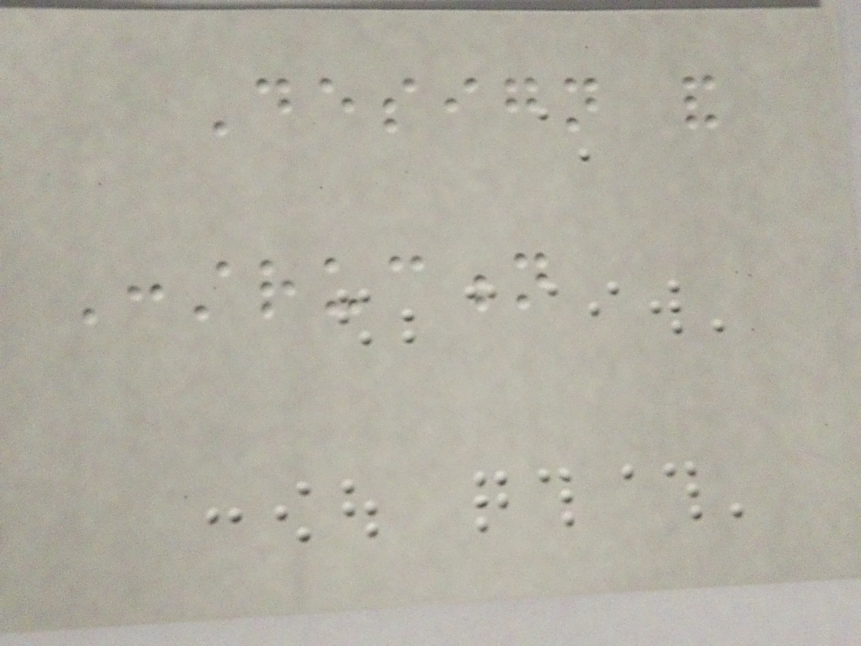Design and
Construction
